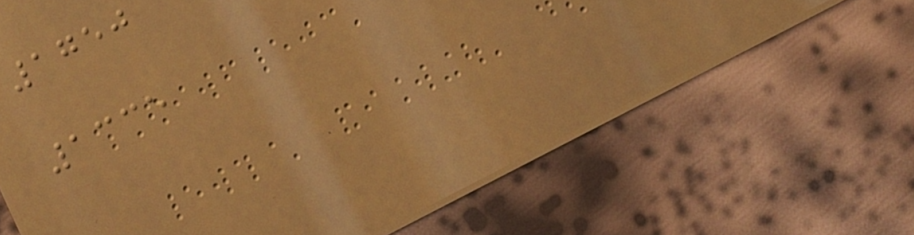1750
1335
